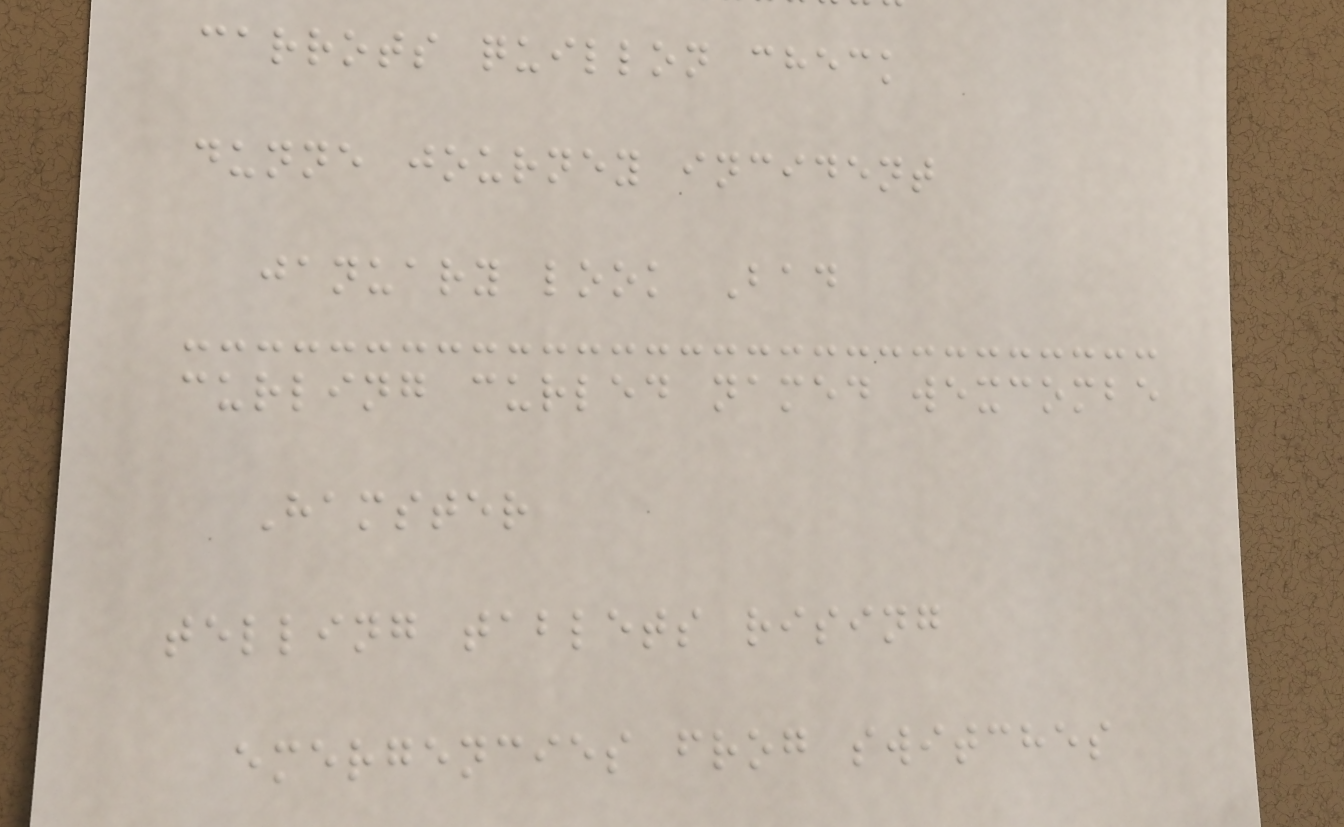carrots quillon check
dunne journey incident
january look Bad
curling curled named wexcombe
Hamster
telling tablets rising
emergencies frog switches
